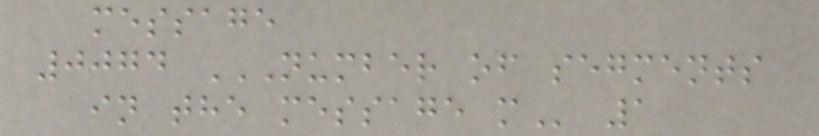message
0074 NUMBER OF SEGMENTS
IN THE MESSAGE M 1
